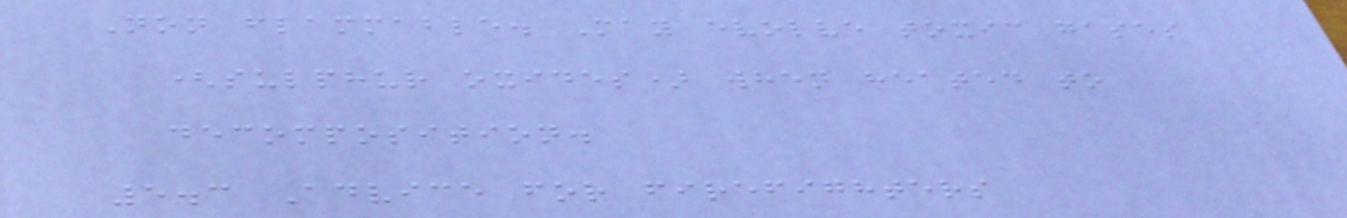Non flammable. May evolve toxic gases
(sulphur oxides) when heated to
decomposition.
5.3 Advice for firefighters
